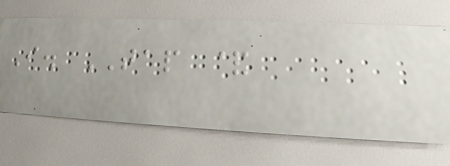I. TAP &
